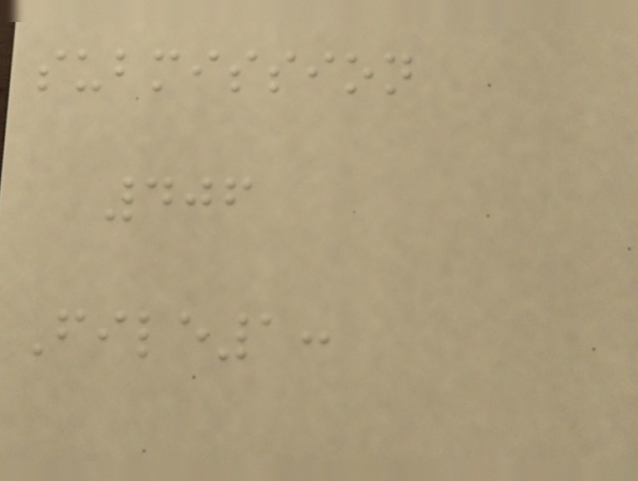submission
406
File1:
